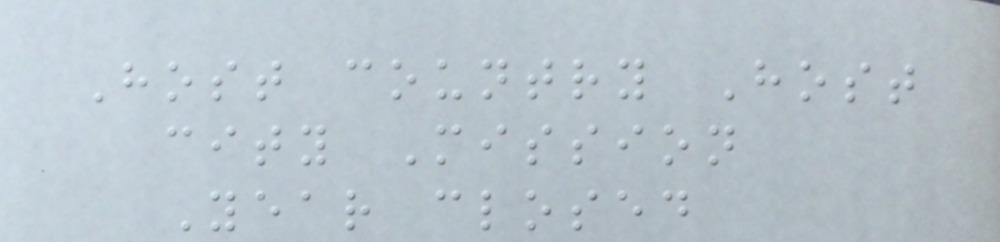Host country Host
city Mission
Year closed
